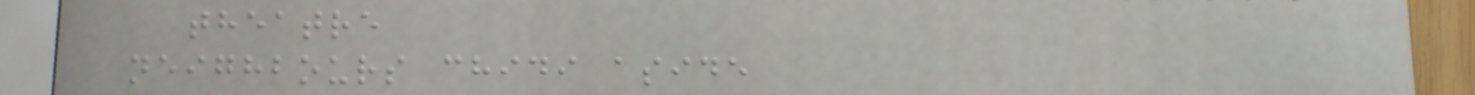theatre
neighbours chidi aside
